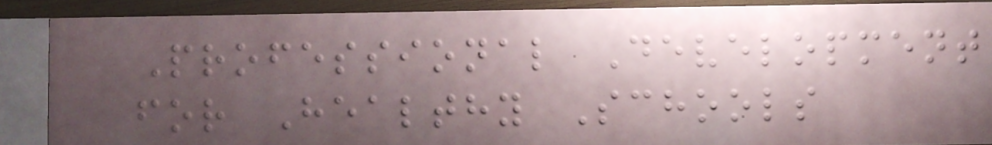Professional Development
for Healthy Schools
